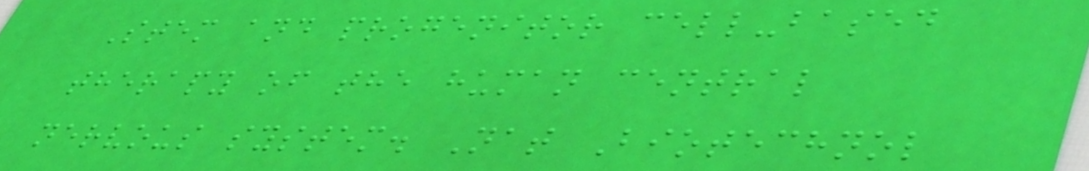Stem and progenitor cell-based
therapy of the human central
nervous system. Nat Biotechnol
